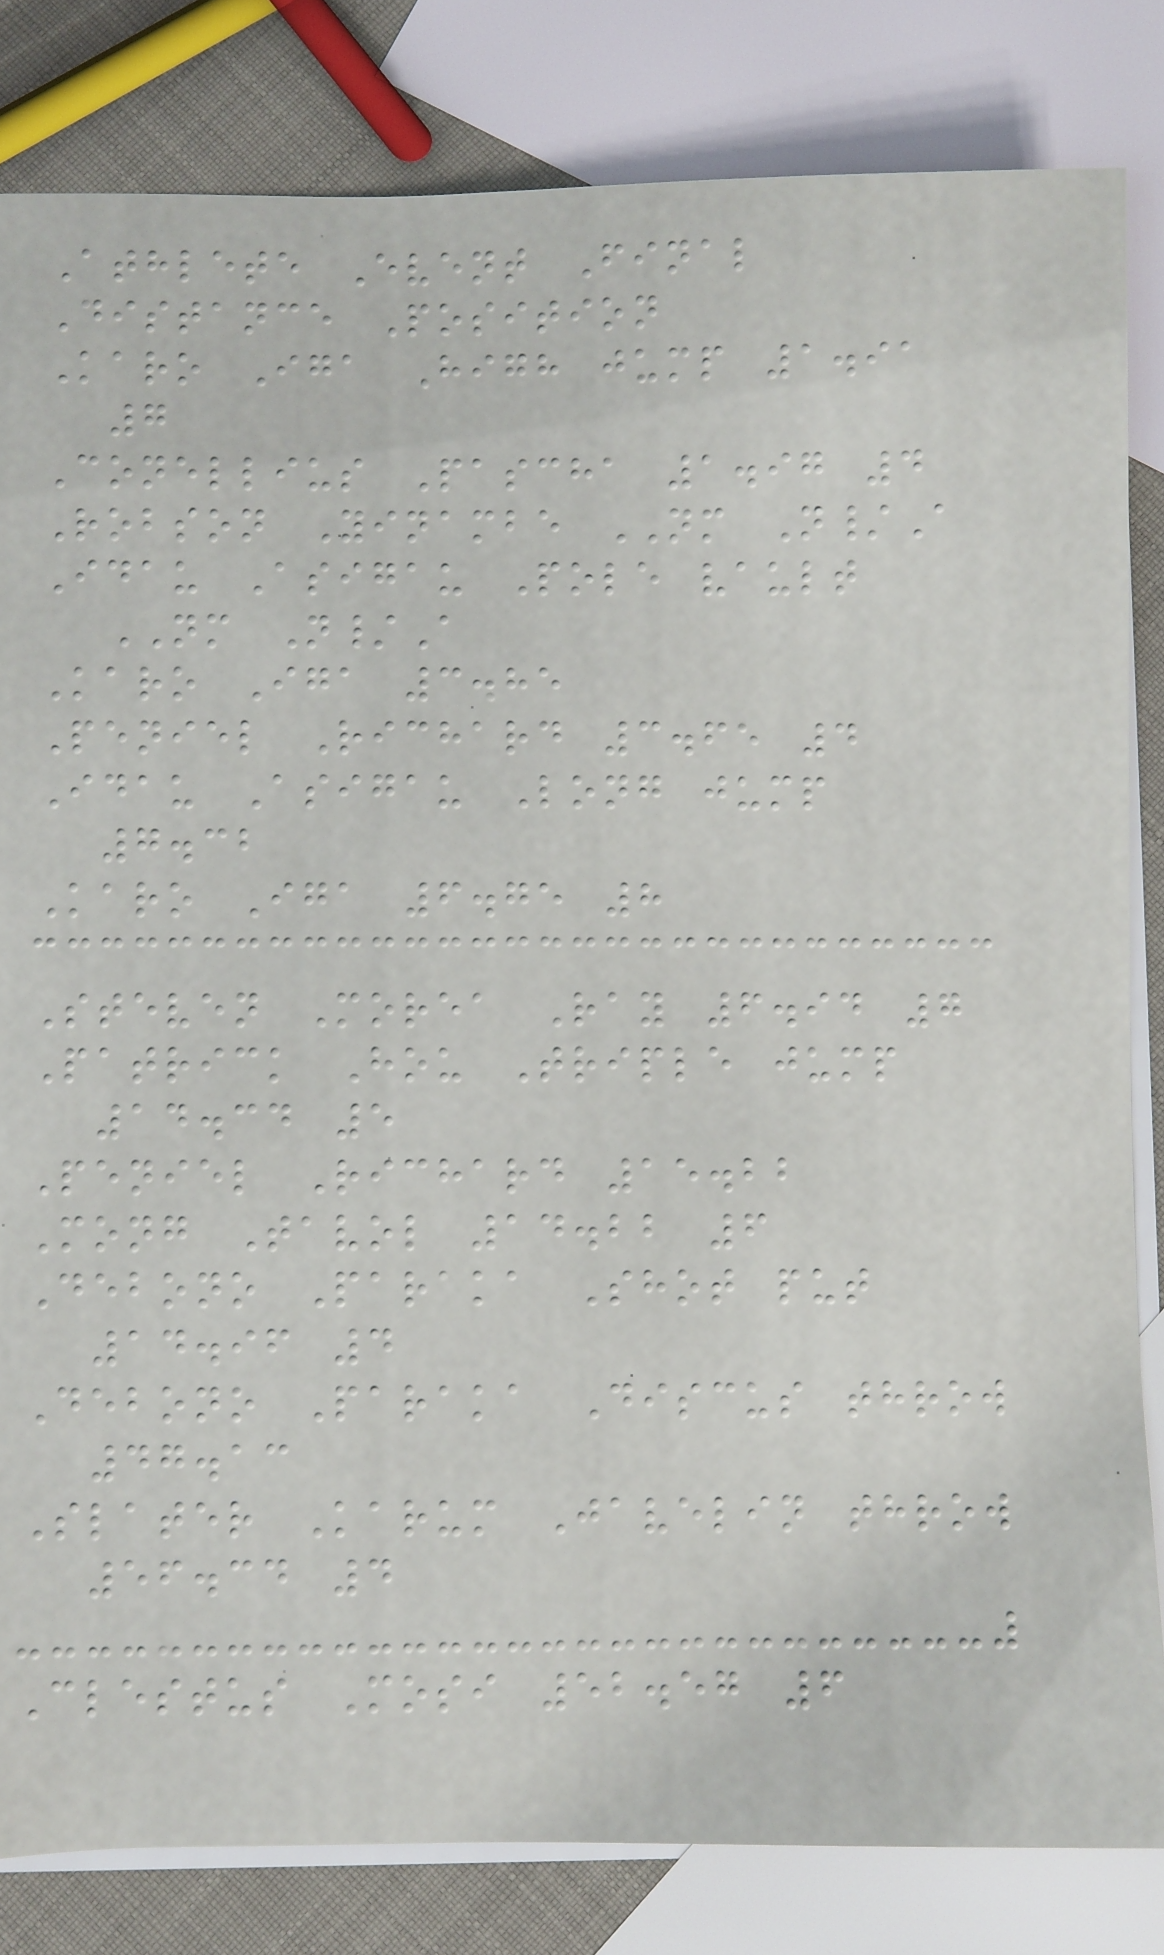Athlete Event Final
Distance Position
Karo Iga High jump 1.91
7
Conellius Pascha 1.97 4
Robson Yinambe NM N/A
Idau Asigau Pole vault
NM N/A
Karo Iga 3.85
Peniel Richard 3.65 4
Idau Asigau Long jump
7.32
Karo Iga 6.75 8
Steven Morea Ray 6.94 7
Patrick Hou Triple jump
14.34 5
Peniel Richard 15.22
Mong Tavol 14.22 6
Debono Paraka Shot put
14.96 4
Debono Paraka Discus throw
47.13
Slater Karum Javelin throw
56.34 4
Clestus Mosi 52.57 6
